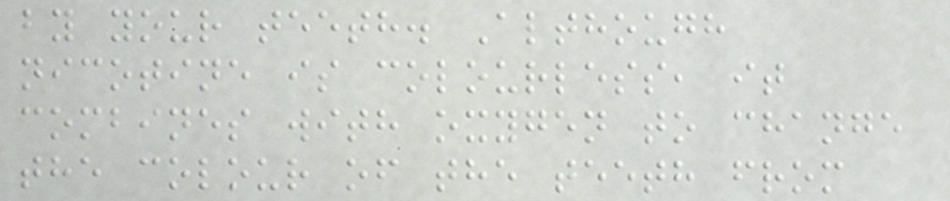by your teeth. Although
nicotine is colourless, it
combines with oxygen to change
the colour of the teeth from
